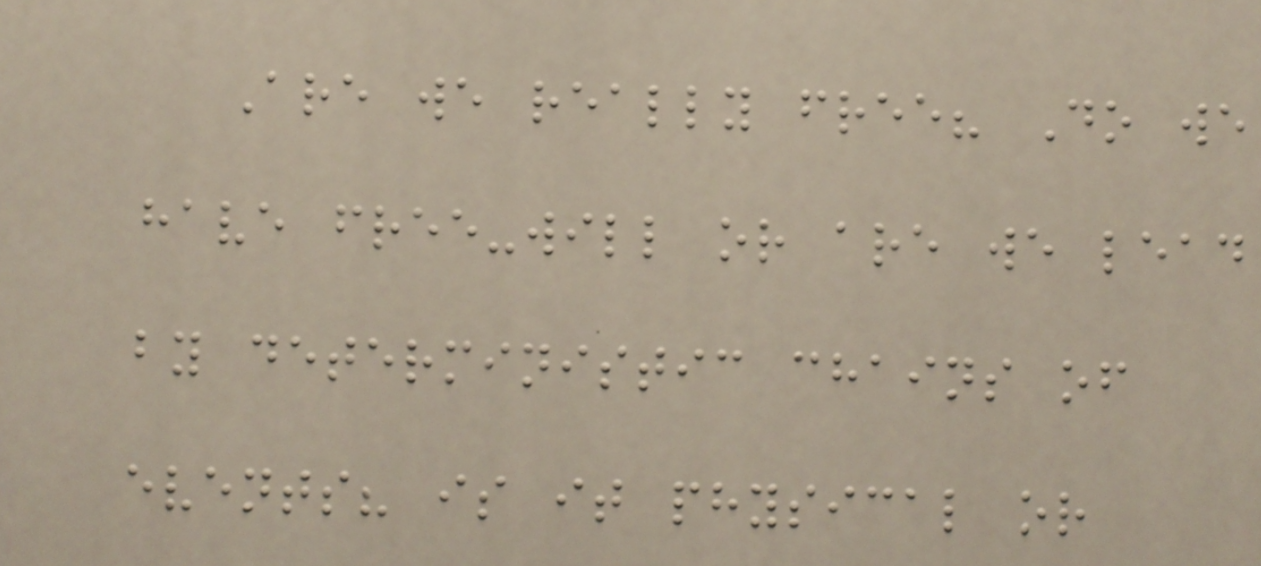Are we really free? Do we
have free-will or are we lead
by deterministic chains of
events? is it physical or
